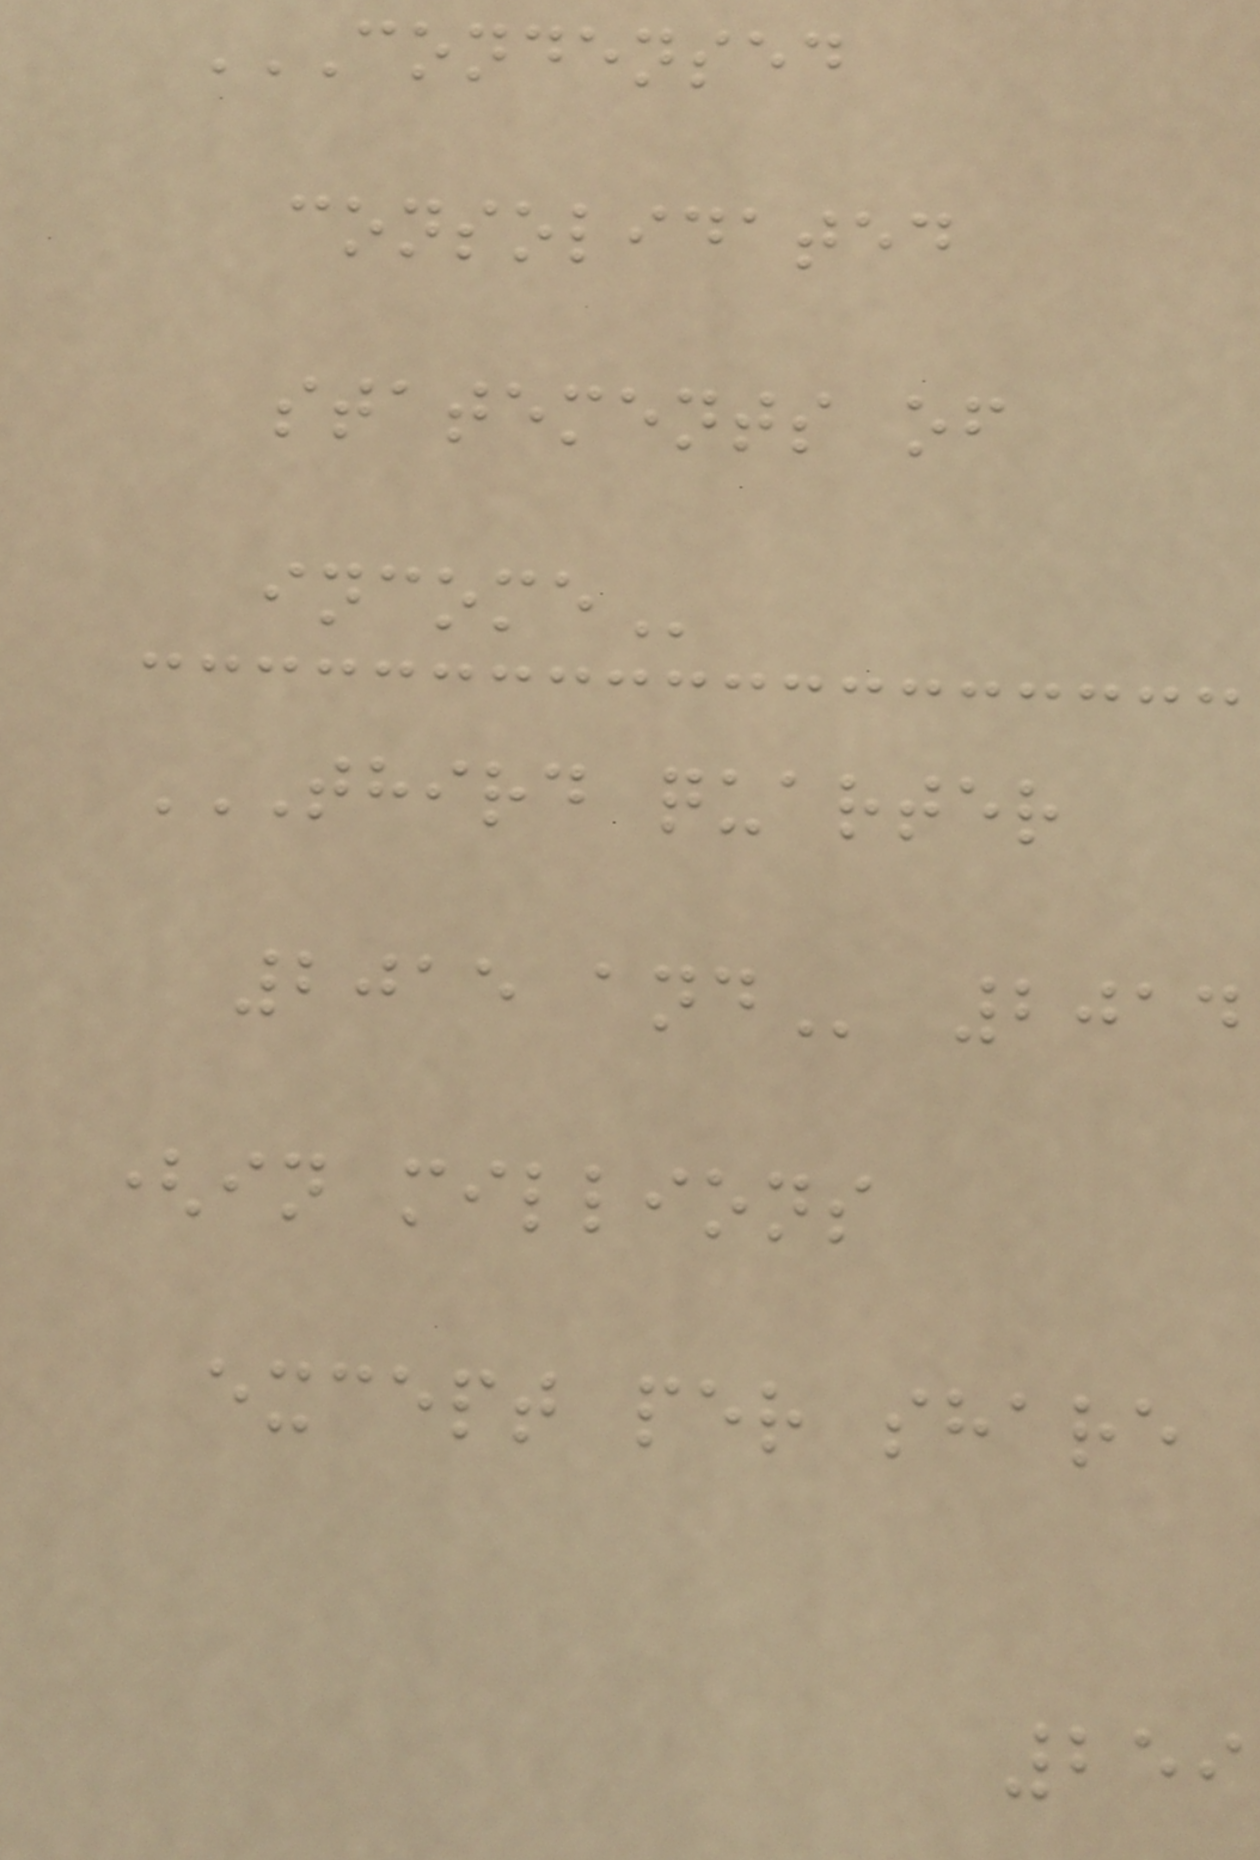CONDENSED
CONSOLIDATED
STATEMENTS OF
INCOME
THIRD QUARTER
2015 AND 2014
(in millions
except per share
259
